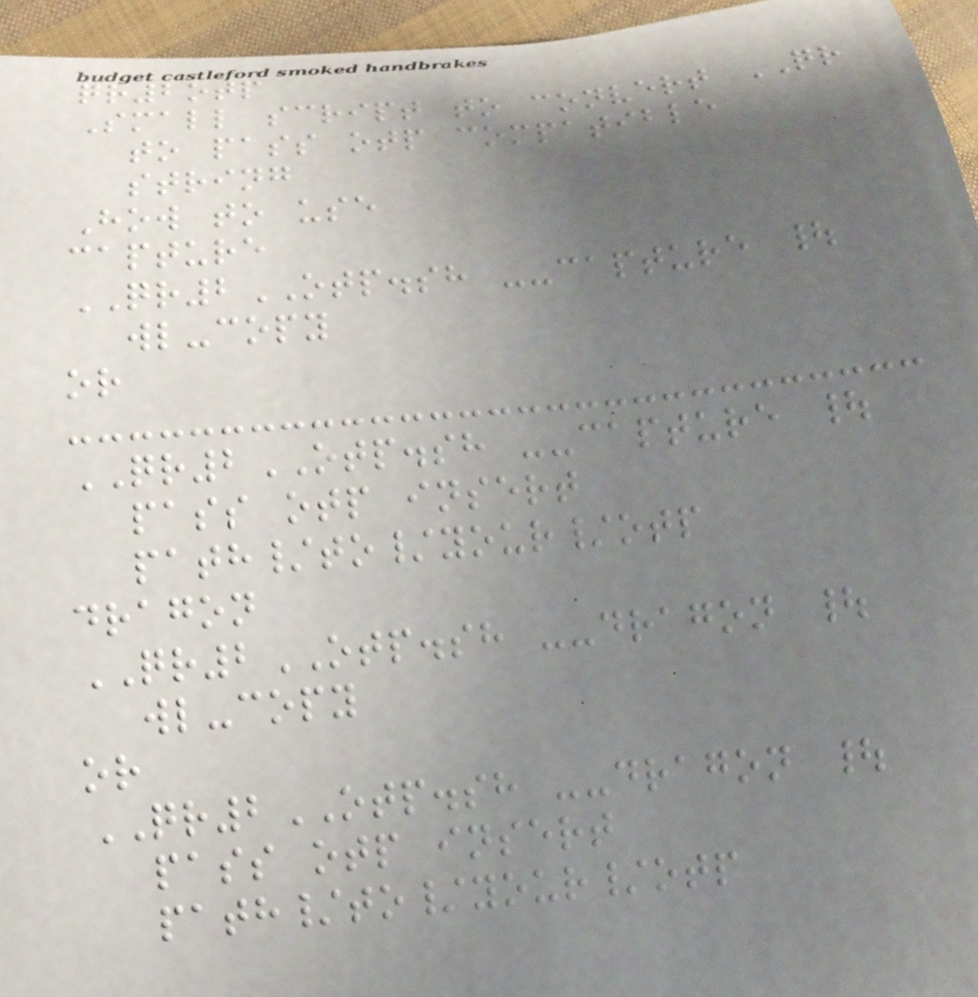qr2otp
Small script to convert QR
to pass otp compatible
string
How to use
capture
QR2OTP.sh --capture |
wl-copy
or
QR2OTP.sh --capture |
pass otp insert
path/to/your/otp
dragon
QR2OTP.sh --dragon |
wl-copy
or
QR2OTP.sh --dragon |
pass otp insert
path/to/your/otp
